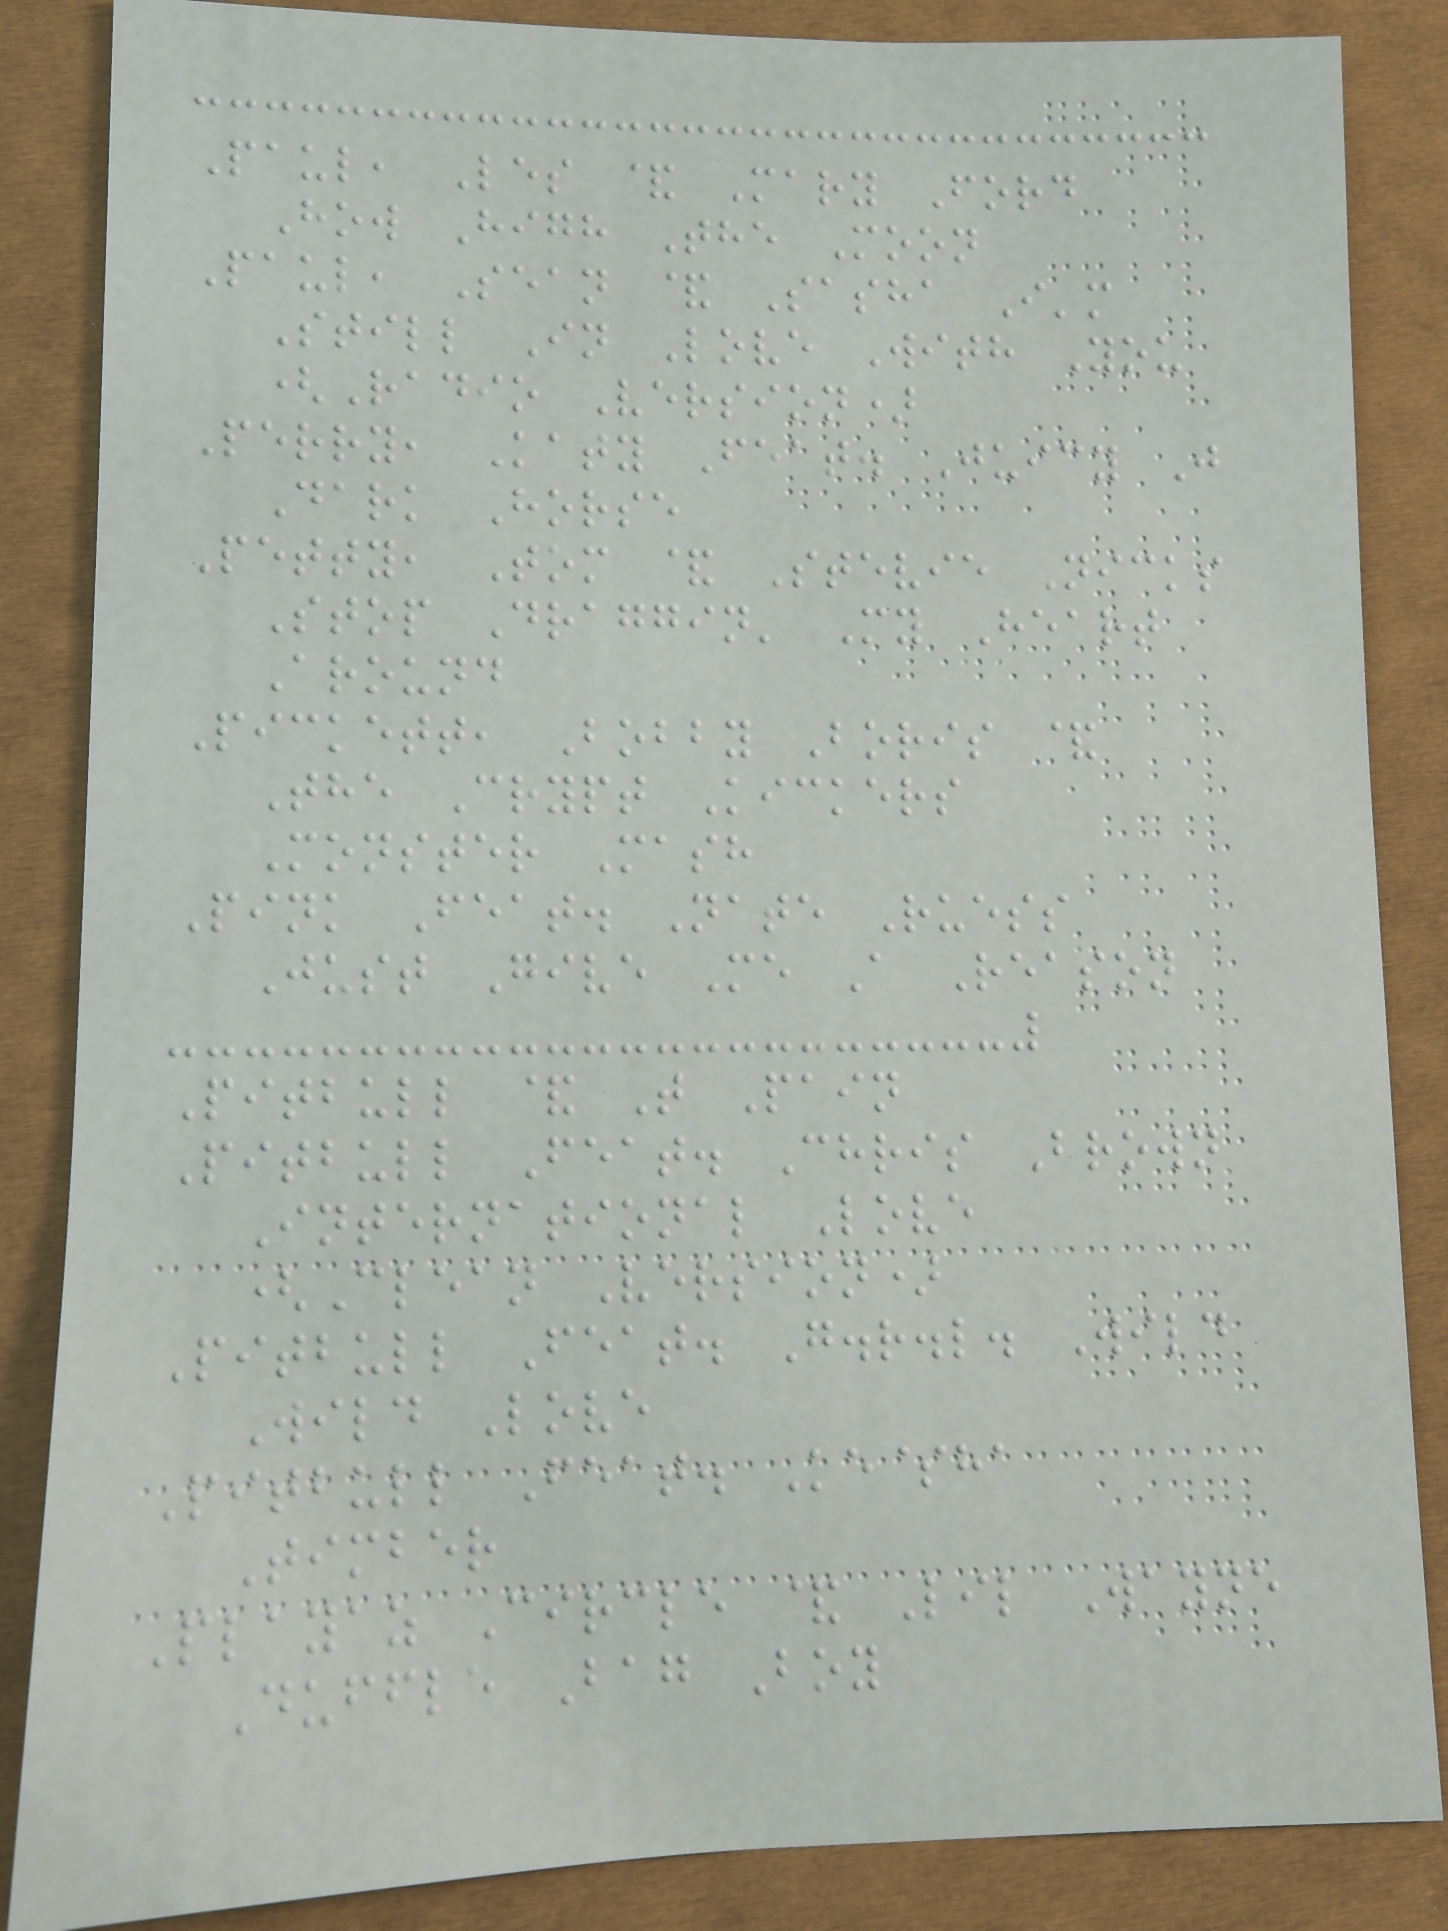Paul, Les & Mary Ford
How High The Moon
Paul, Sean & Sasha I'm
Still In Love With You
(Radio Version)
Perry, Katy Feat. Juicy J
Dark Horse
Petty, Tom & Stevie Nicks
Stop Draggin' My Heart
Around
Pickett, Bobby Boris &
The Crypt Kickers
Monster Mash
Pink Feat. Nate Ruess
Just Give Me A Reason
Pitbull & T Pain
Pitbull Feat. Chris Brown
International Love
(Clean Version)
Pitbull Feat. G.r.l. Wild
Wild Love
Pitbull Feat. Ke$ha
Timber
Playaz Circle & Lil Wayne
Duffle Bag Boy
